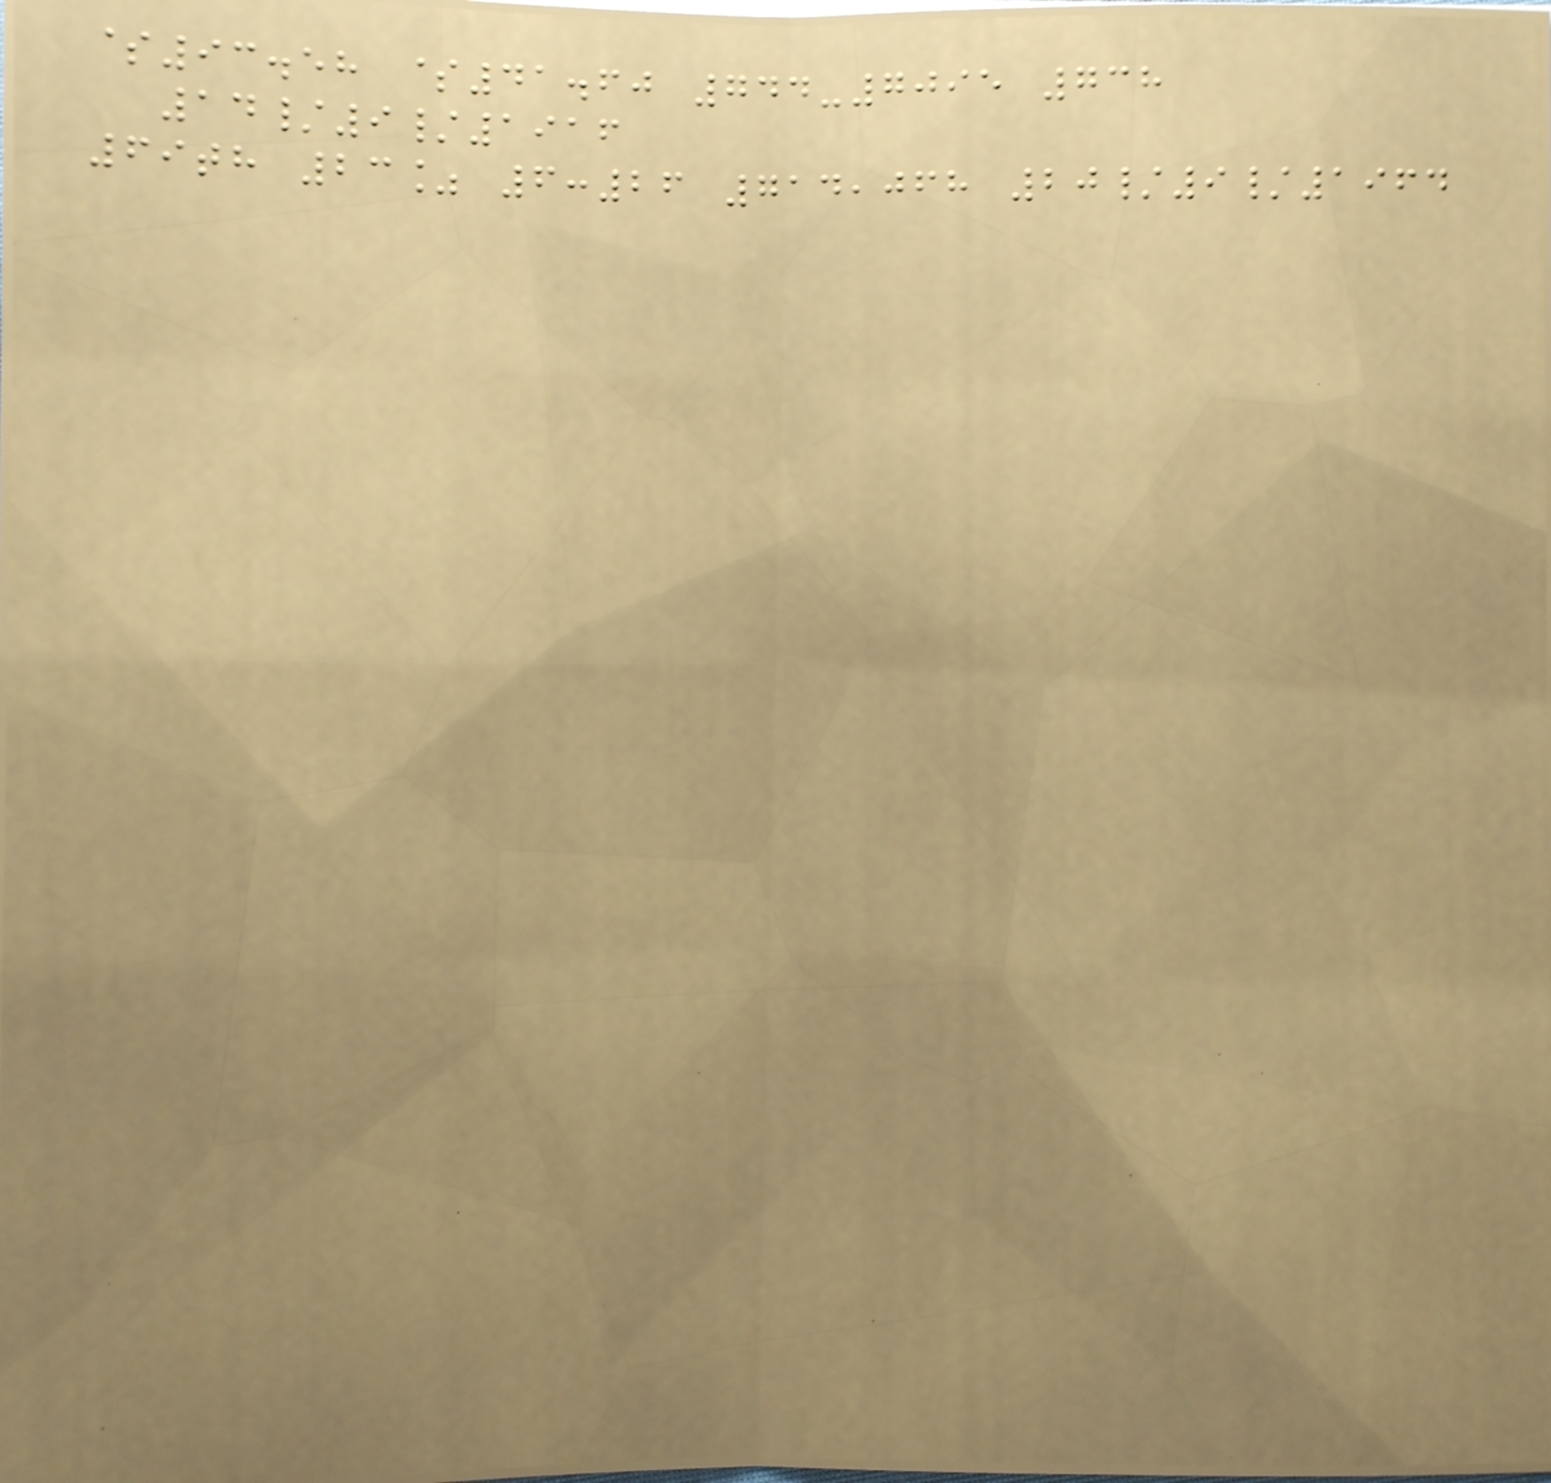$93.58 $41.60 744-7095 738
14/9/1916
69th 23% 6:26 714,068 20/9/1964
